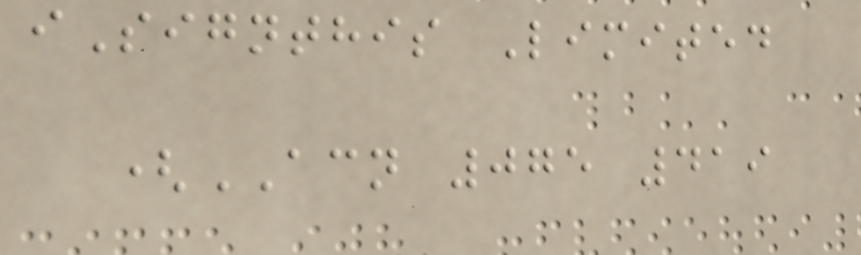iSignthis Limited
(ACN 075 419
